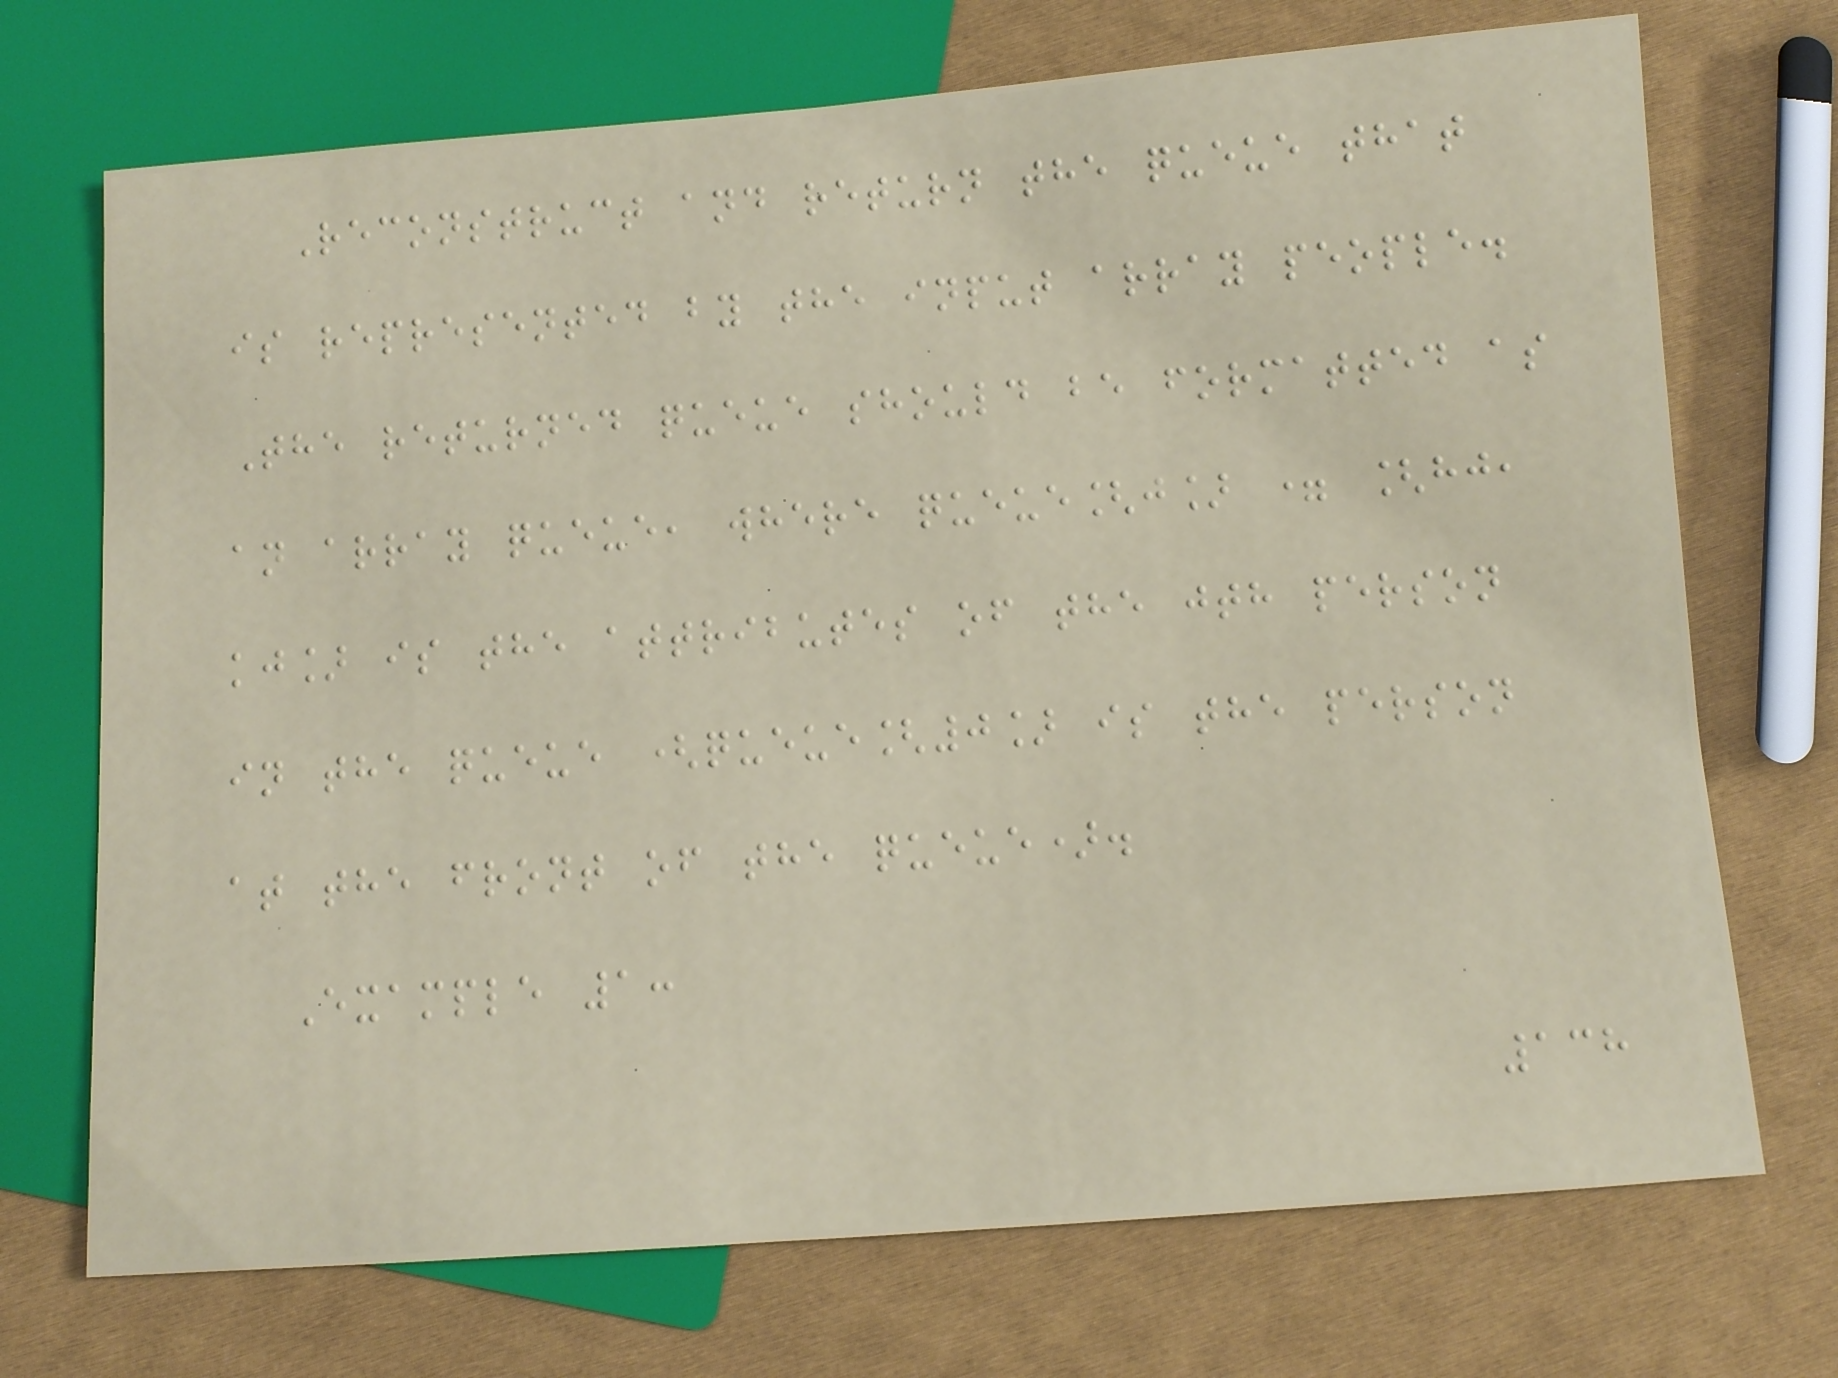Reconstruct and return the queue that
is represented by the input array people.
The returned queue should be formatted as
an array queue, where queue[j] = [hj,
kj] is the attributes of the jth person
in the queue (queue[0] is the person
at the front of the queue).
Example 1:
138
